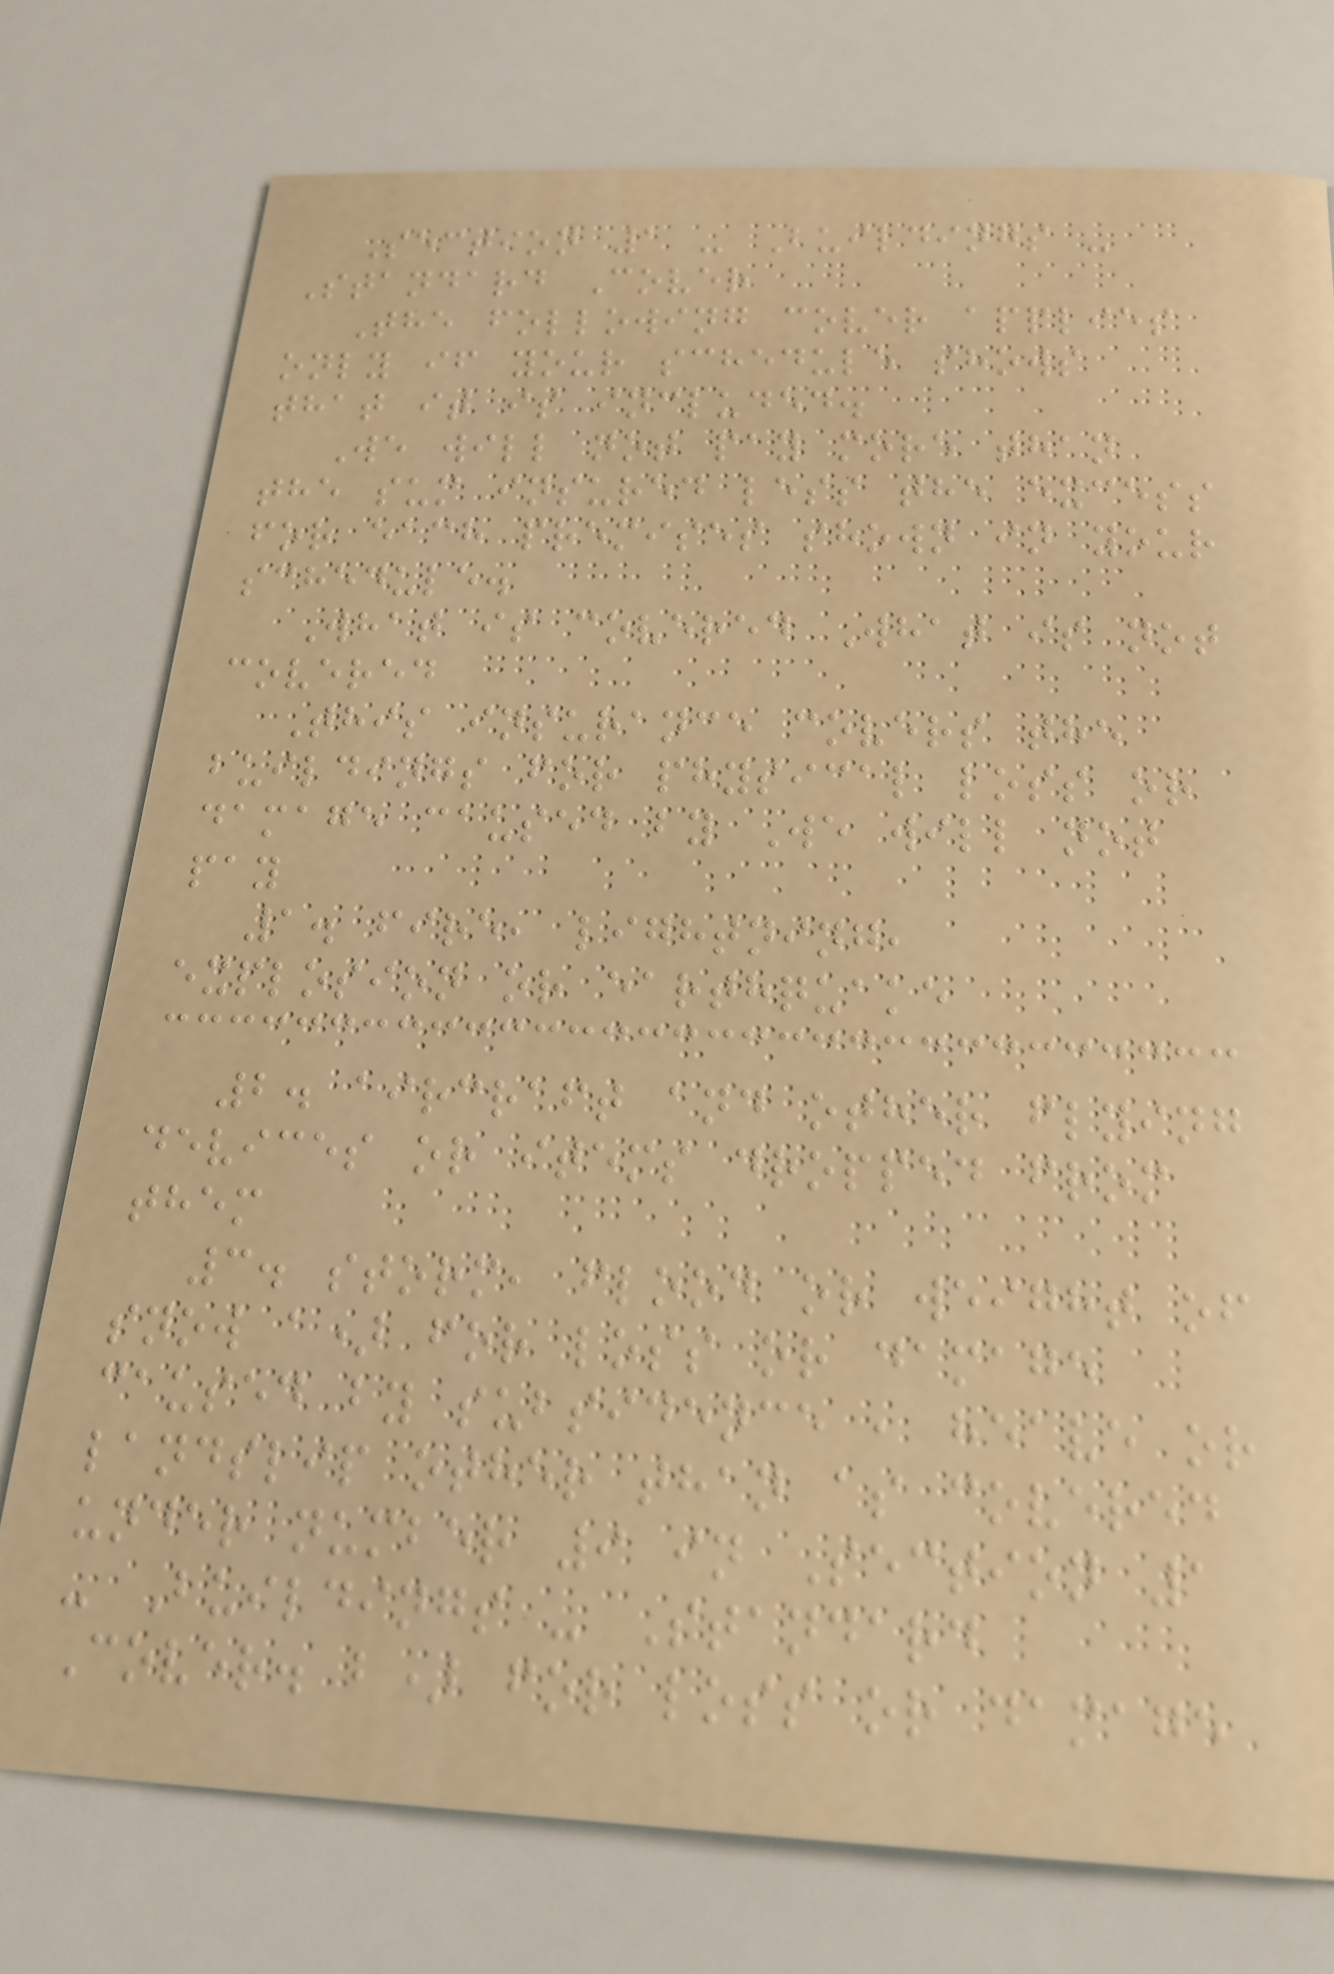Section 1 - Buildings -
Standard Cover
The following cover applies
only if your schedule shows
that it is included.
We will not pay more than
the sum insured less the excess
for each premises shown in your
schedule.
What is covered What is not
covered
This insurance covers the
buildings for physical loss or
damage caused by We will not
pay
1. fire, lightning,
explosion or earthquake
2. aircraft and other flying
devices or items dropped from
them
3. storm, flood or weight of
snow a) for loss or damage
caused by subsidence , heave or
landslip other than as covered
under number 9 in Section 1
- Buildings - Standard
Cover. b) for loss or damage
